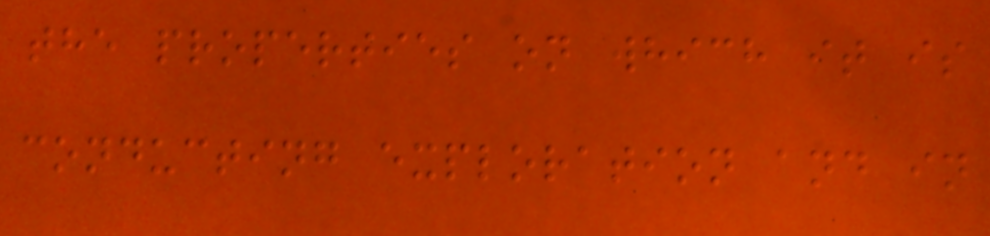the properties on which it is
conducting exploration and in
